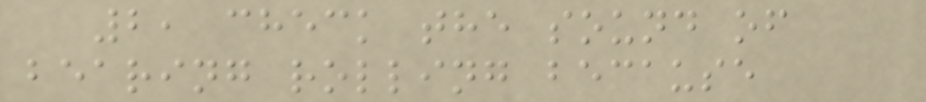2, check the sound of
bearing rolling because
